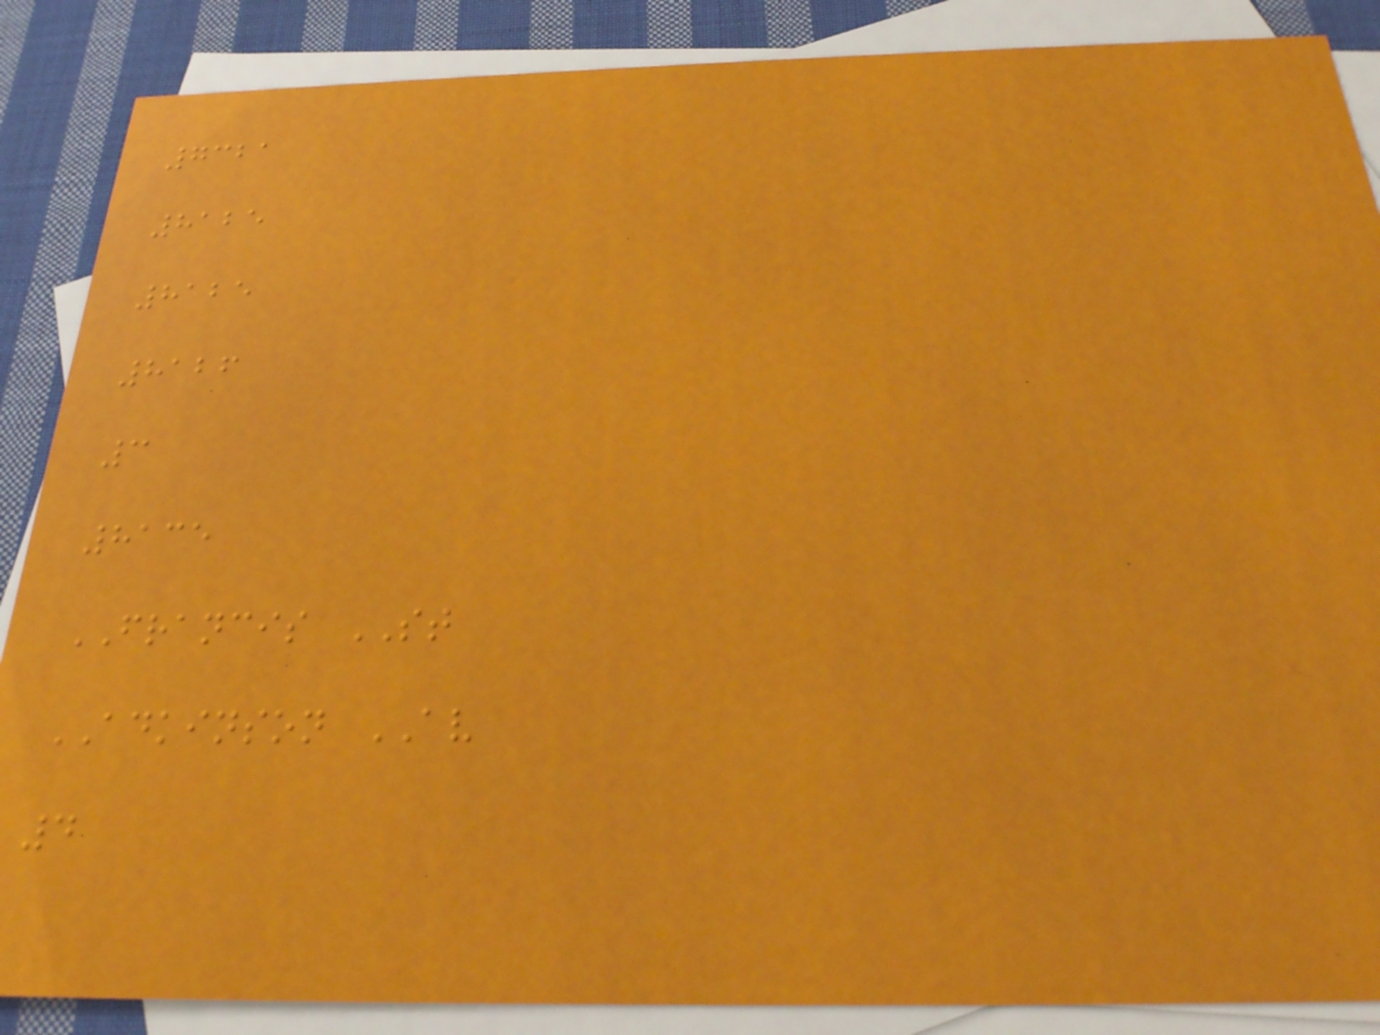7321
8125
8125
8126
3
8135
FRANCIS ST
ADKINSON AV
4
